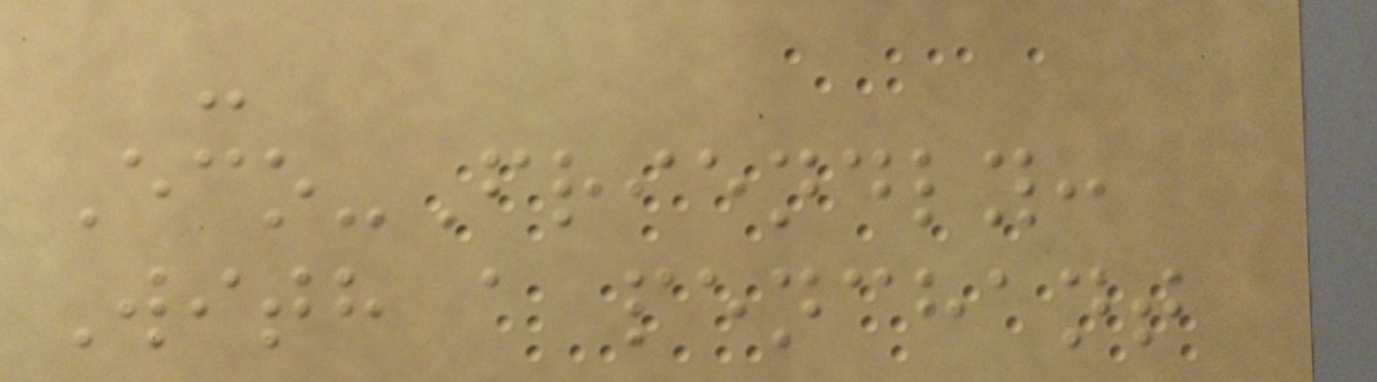-
Eco-Friendly:
With a penchant
